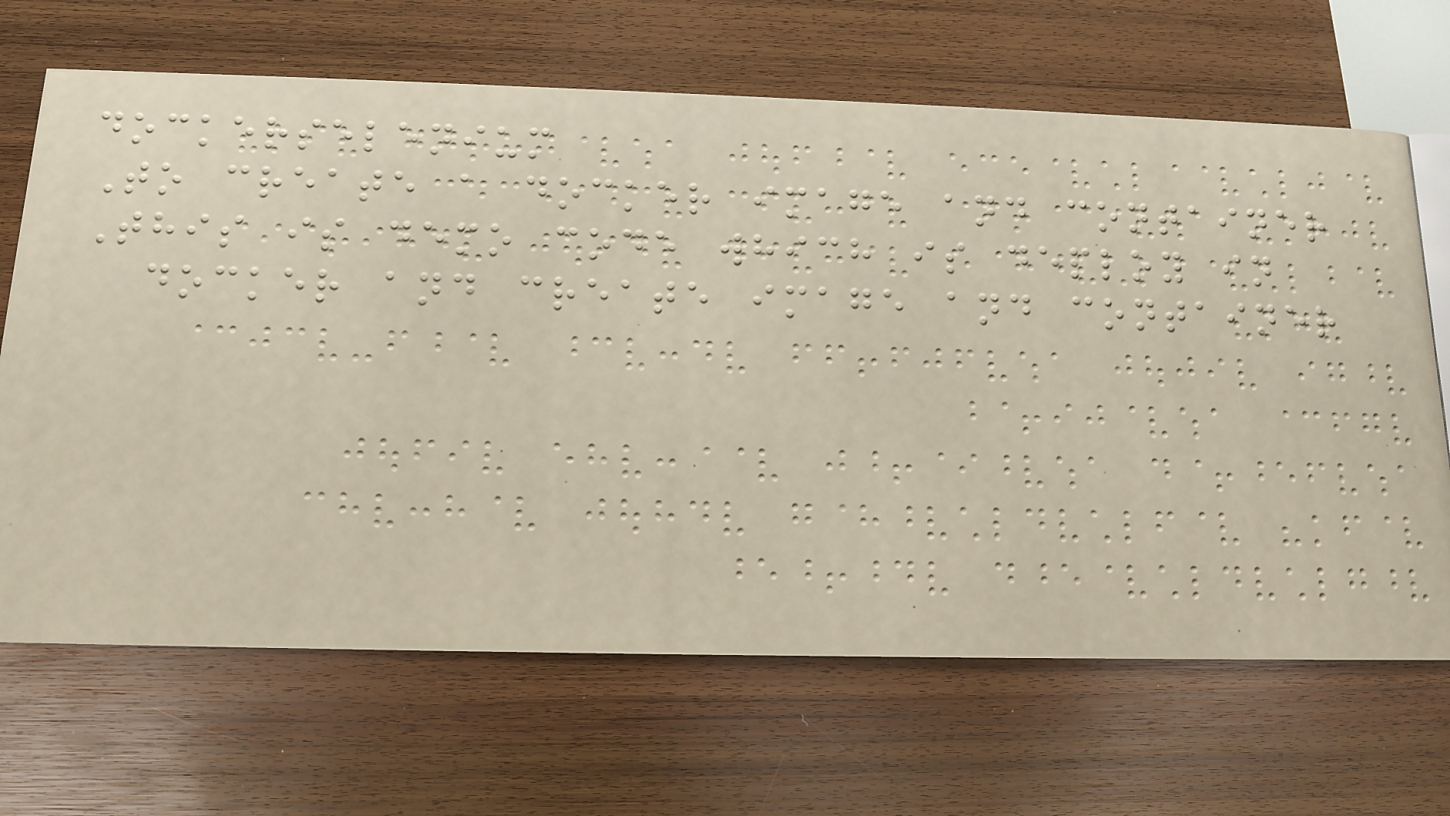dockerselenium
To create a docker image and container
This is demo code which is deploy in
docker and create image and container
